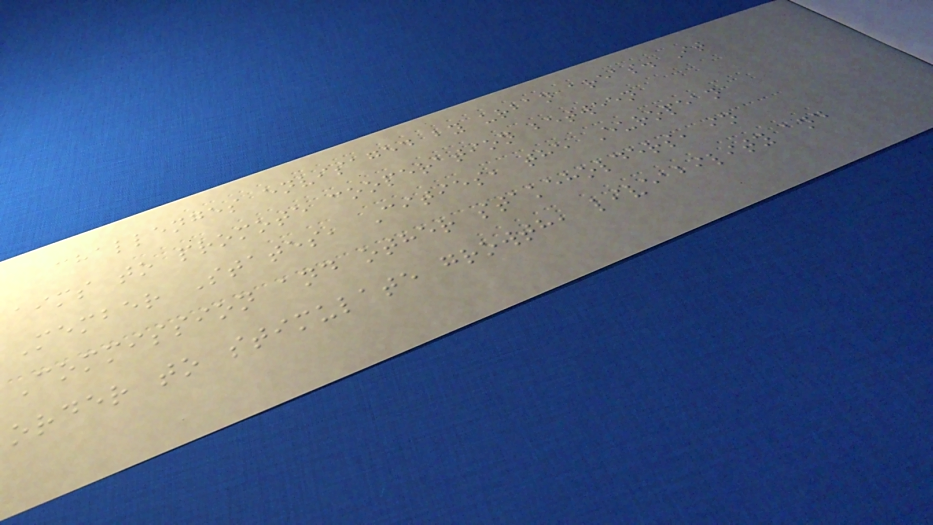challenges envisaged by urban areas. It
aims to promote cooperation between
Member States, Cities, the European
Commission and other stakeholders, in
order to stimulate growth, liveability and
